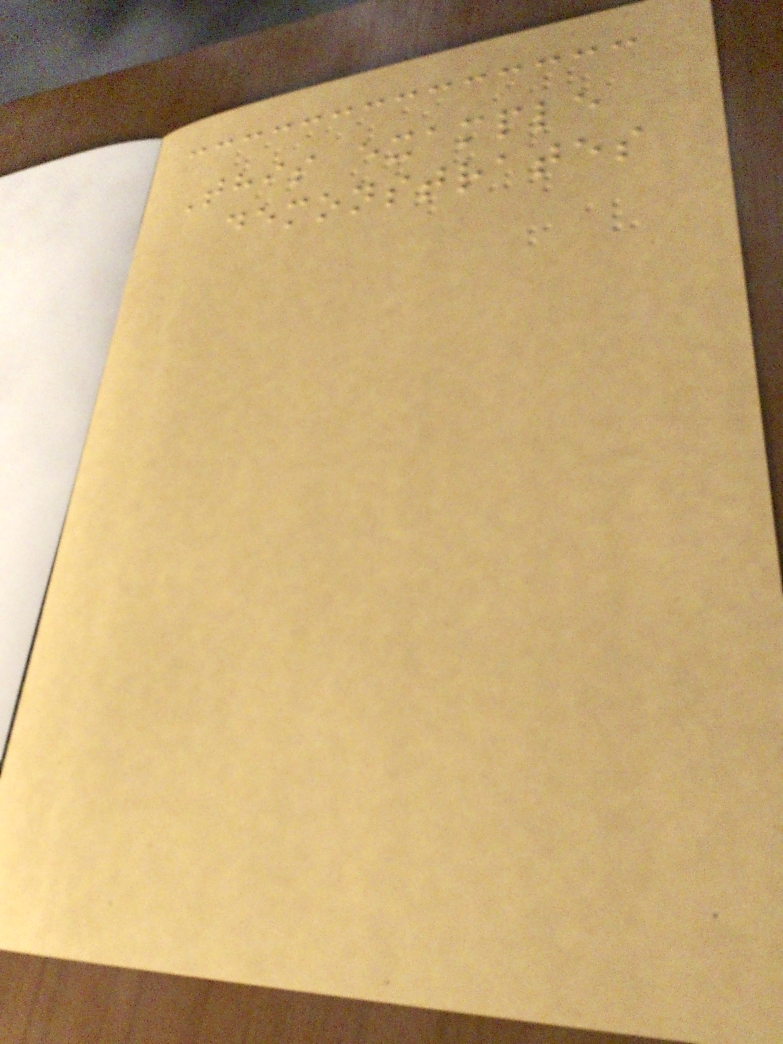This example
demonstrates
